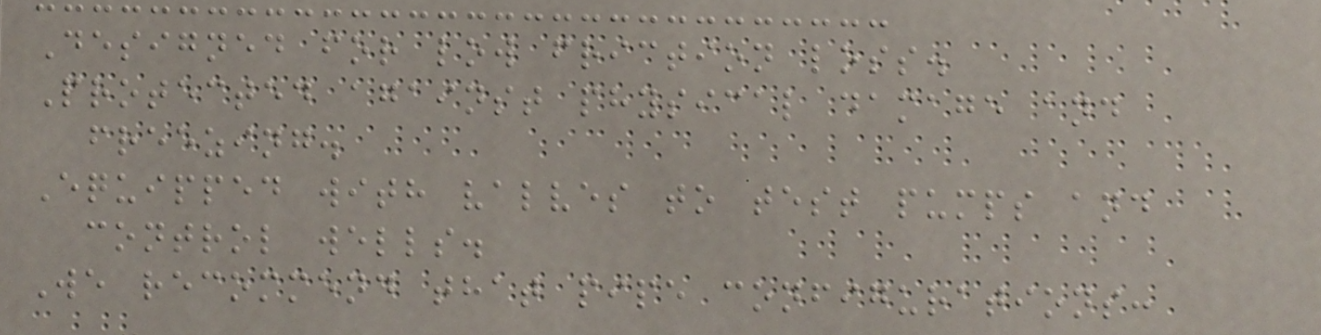Designed for low friction loss.
Protected against physical damage and
freezing.
Equipped with valves to test pumps and
control wells.
We recommend that pipe configurations:
